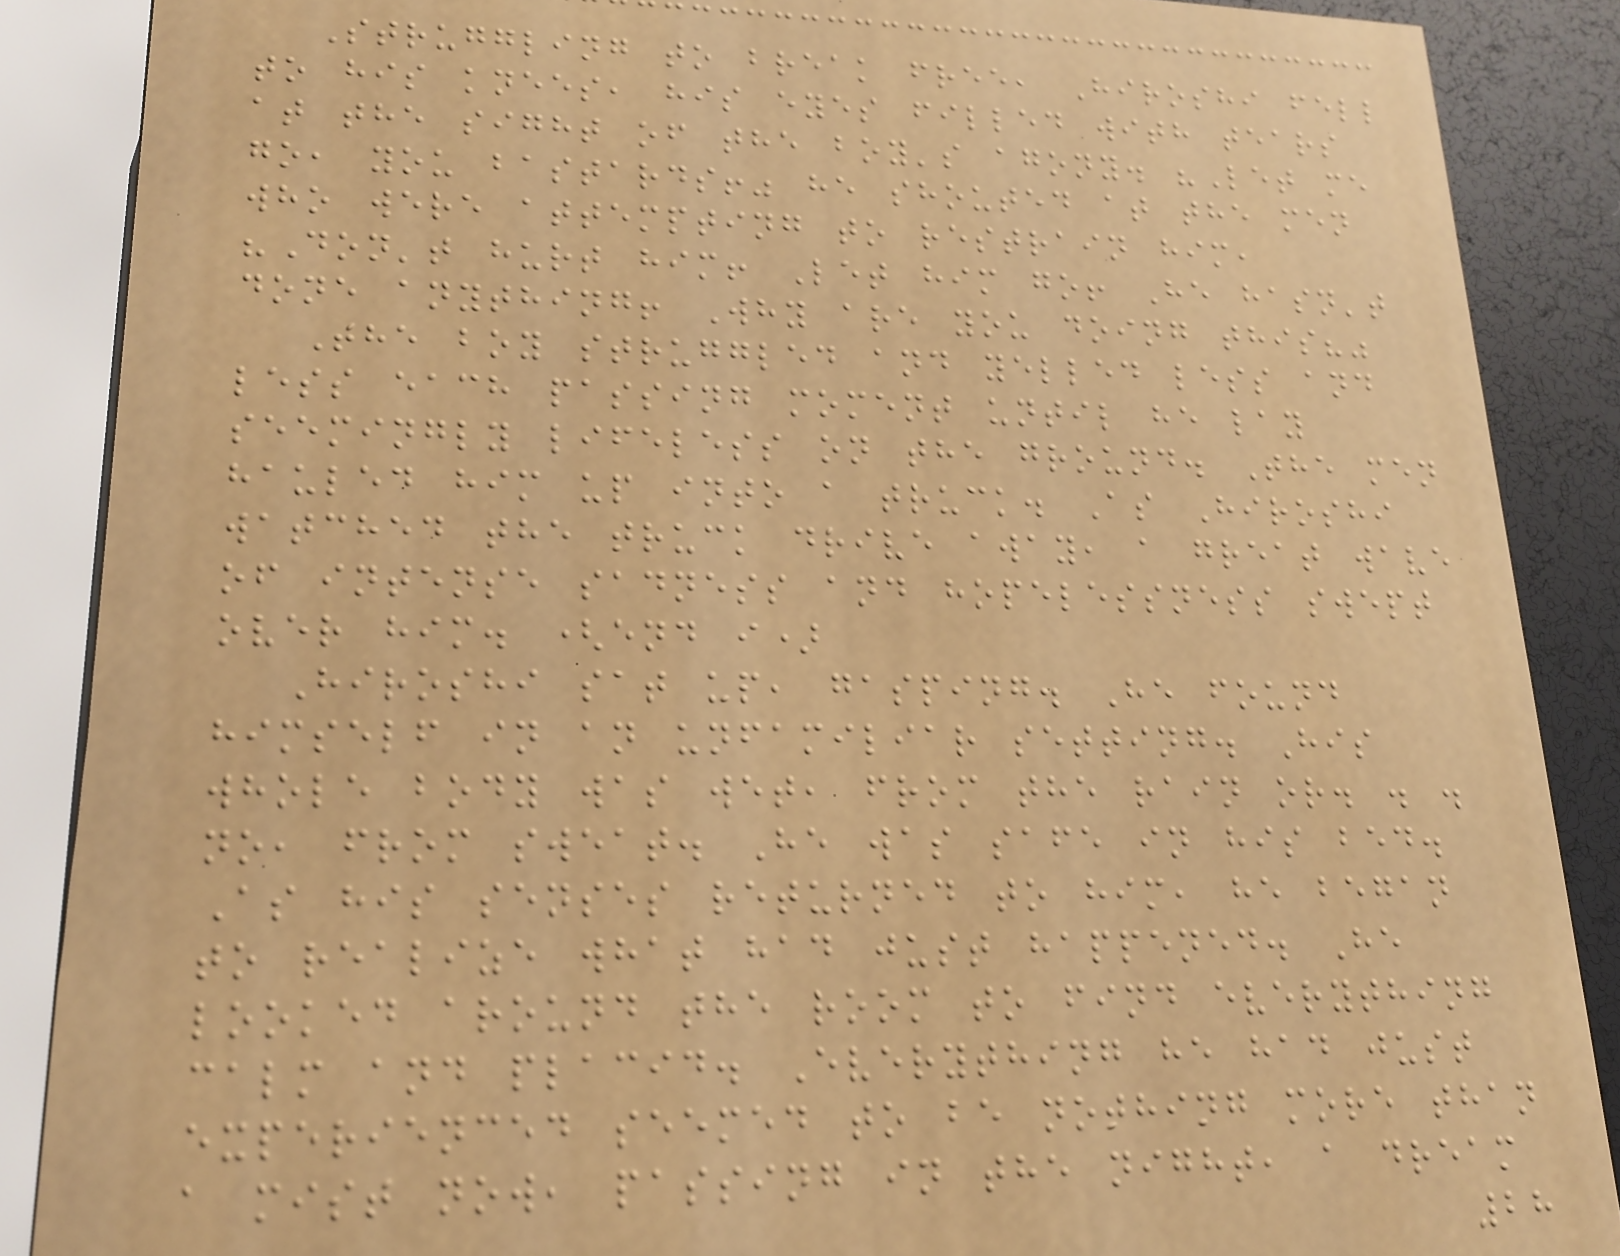Struggling to break free, Hiroshi fell
to his knees, his eyes filled with tears
at the sight of the boy's agony. "Let me
go, you bastards!" he shouted at the men
who were attempting to restrain him,
"Don't hurt him! Let him go! He hasn't
done anything! Why are you doing this?"
The boy struggled and yelled less and
less each passing moment until he lay
seemingly lifeless on the ground. The men
hauled him up into a truck. As Hiroshi
watched the truck drive away, a great wave
of intense sadness and hopelessness swept
over him. (end i)
Hiroshi sat up, gasping. He found
himself in an unfamiliar setting. His
whole body was wet, from the rain or. . .
no, from sweat. He was safe in his bed.
As his senses returned to him, he began
to realize what had just happened. He
looked around the room to find everything
calm and placid. Everything he had just
experienced seemed to be nothing more than
a mist now, passing in the night, a dream
28
